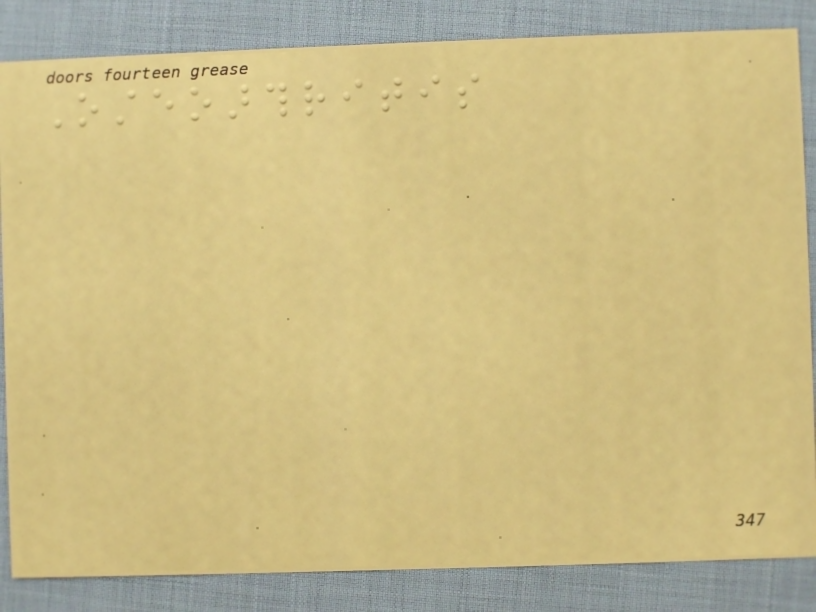Osteoarthritis
